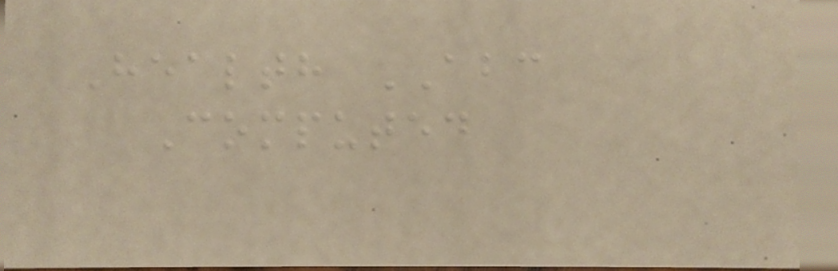Health ABC
Computed
